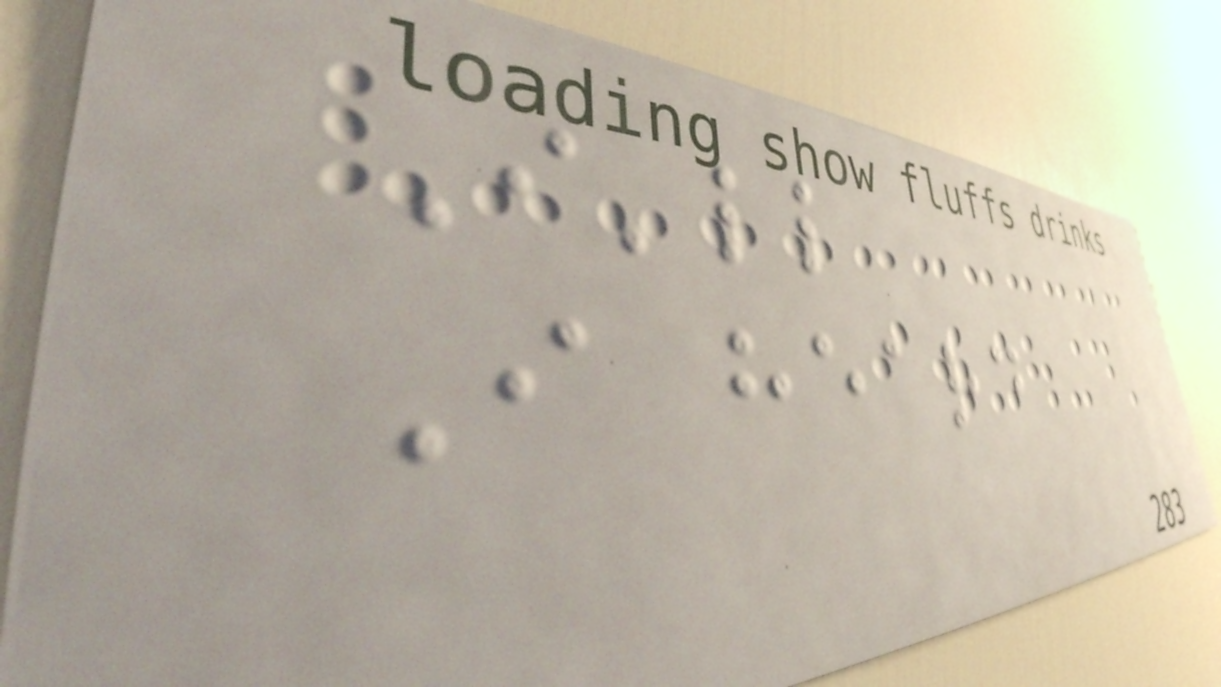I'll
I heard
